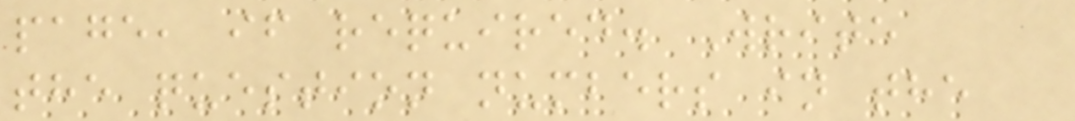page, if required. Write
the question numbers in the
